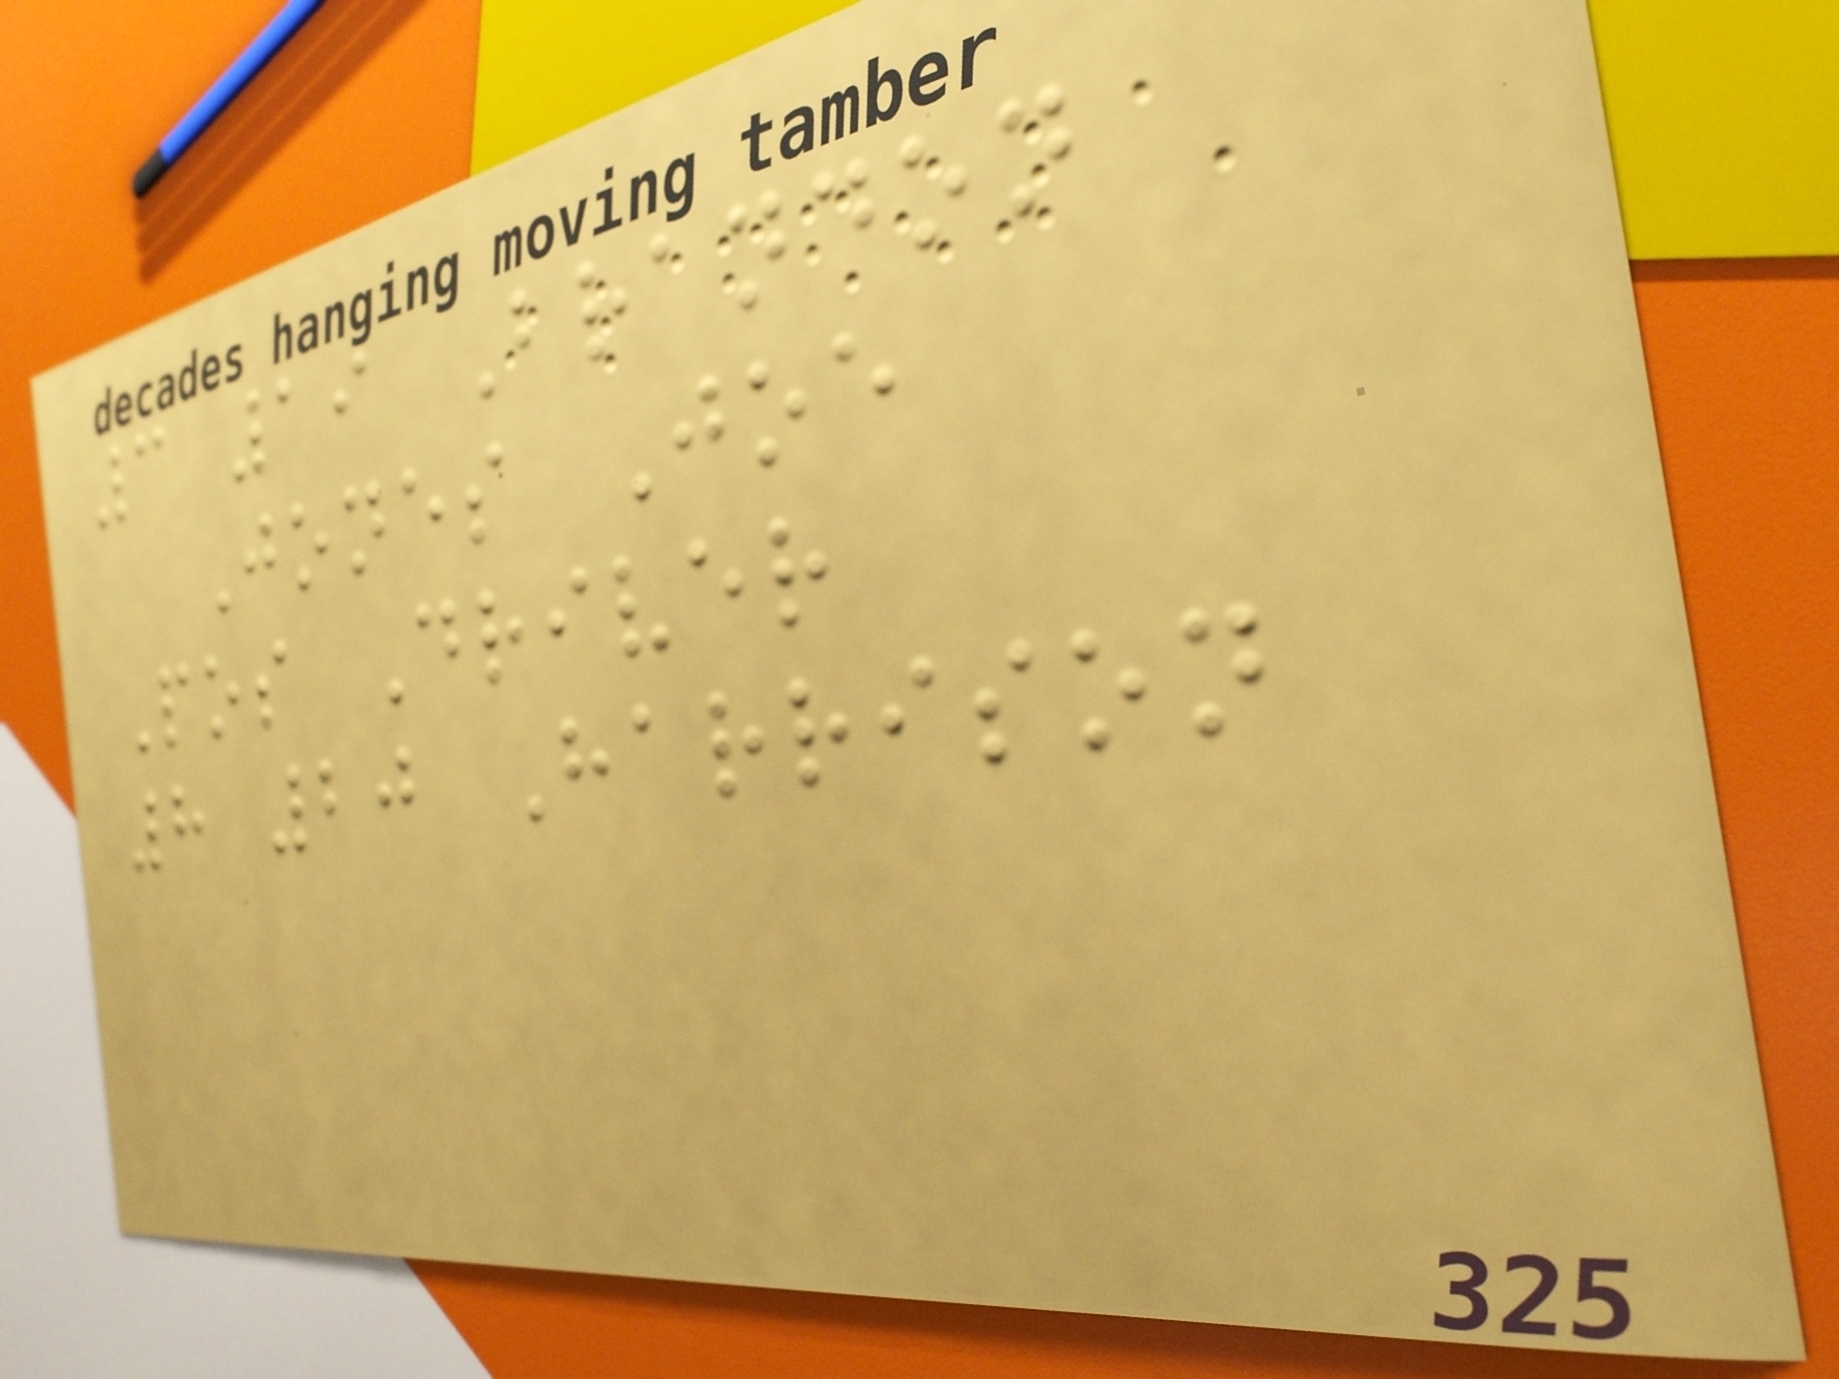3 19 Brandon
Jones Joe
Pos Driver
8 20 Harrison
